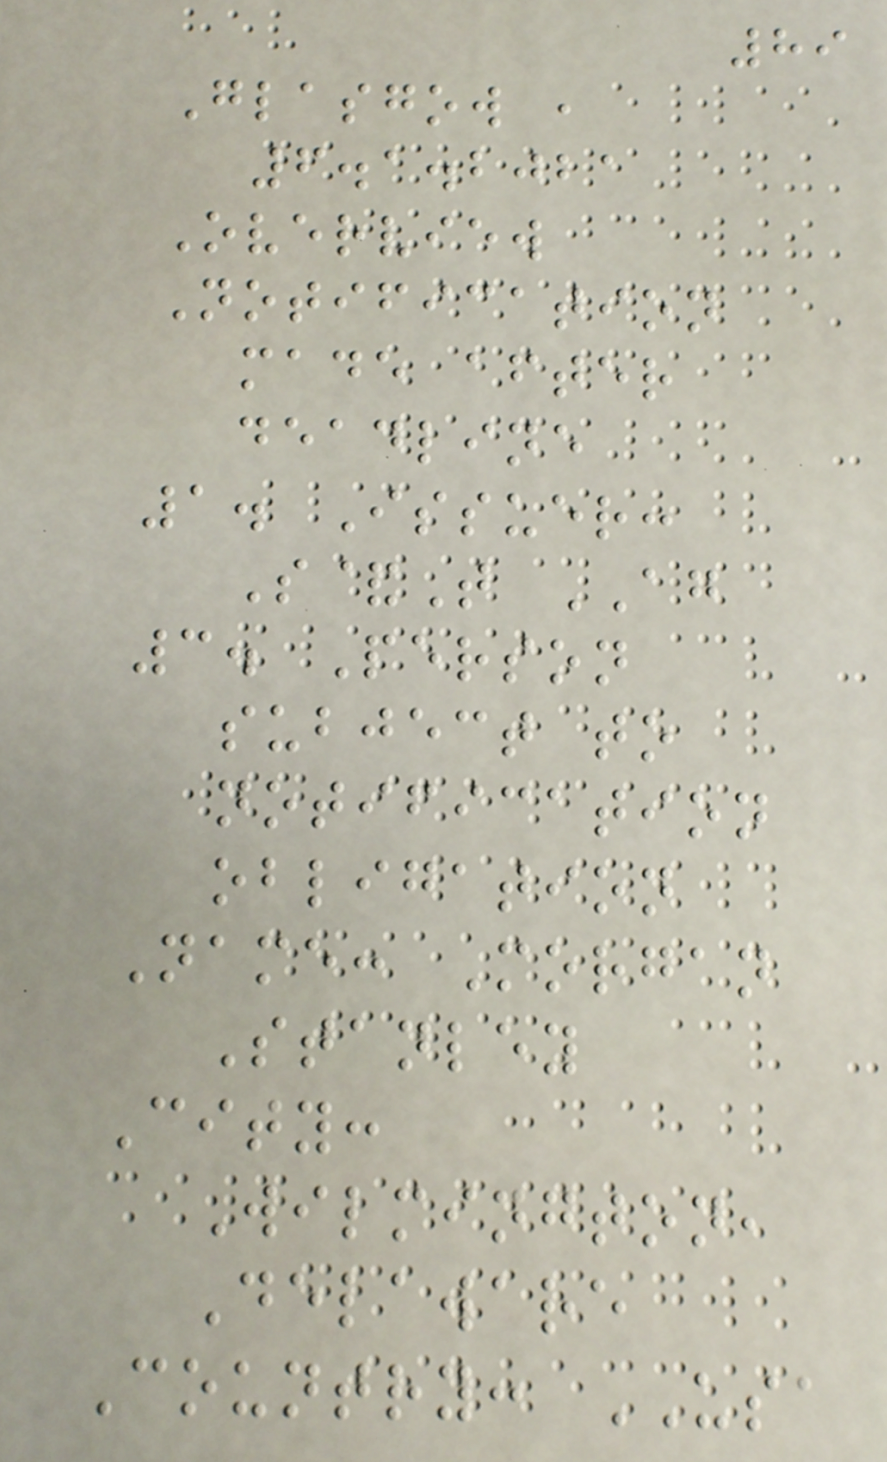89
Glasgow ,
6.1.2021
Overview
Notification
made after
deadline
1. Issuer:
S&T AG
3. Person
subject to
notification
obligation
Name: Morgan
Stanley
City:
Wilmington,
Delaware
Country: USA
